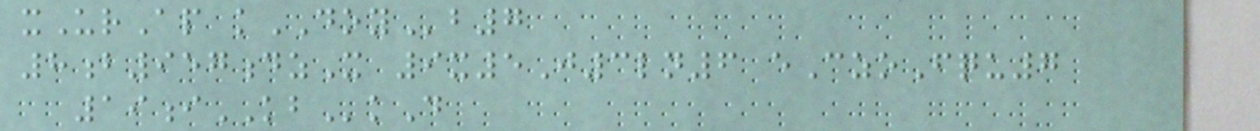xUrAp kDOYb7
8b957dzX 9x5J3ln6 eCzoFqu7
19iKBkD
